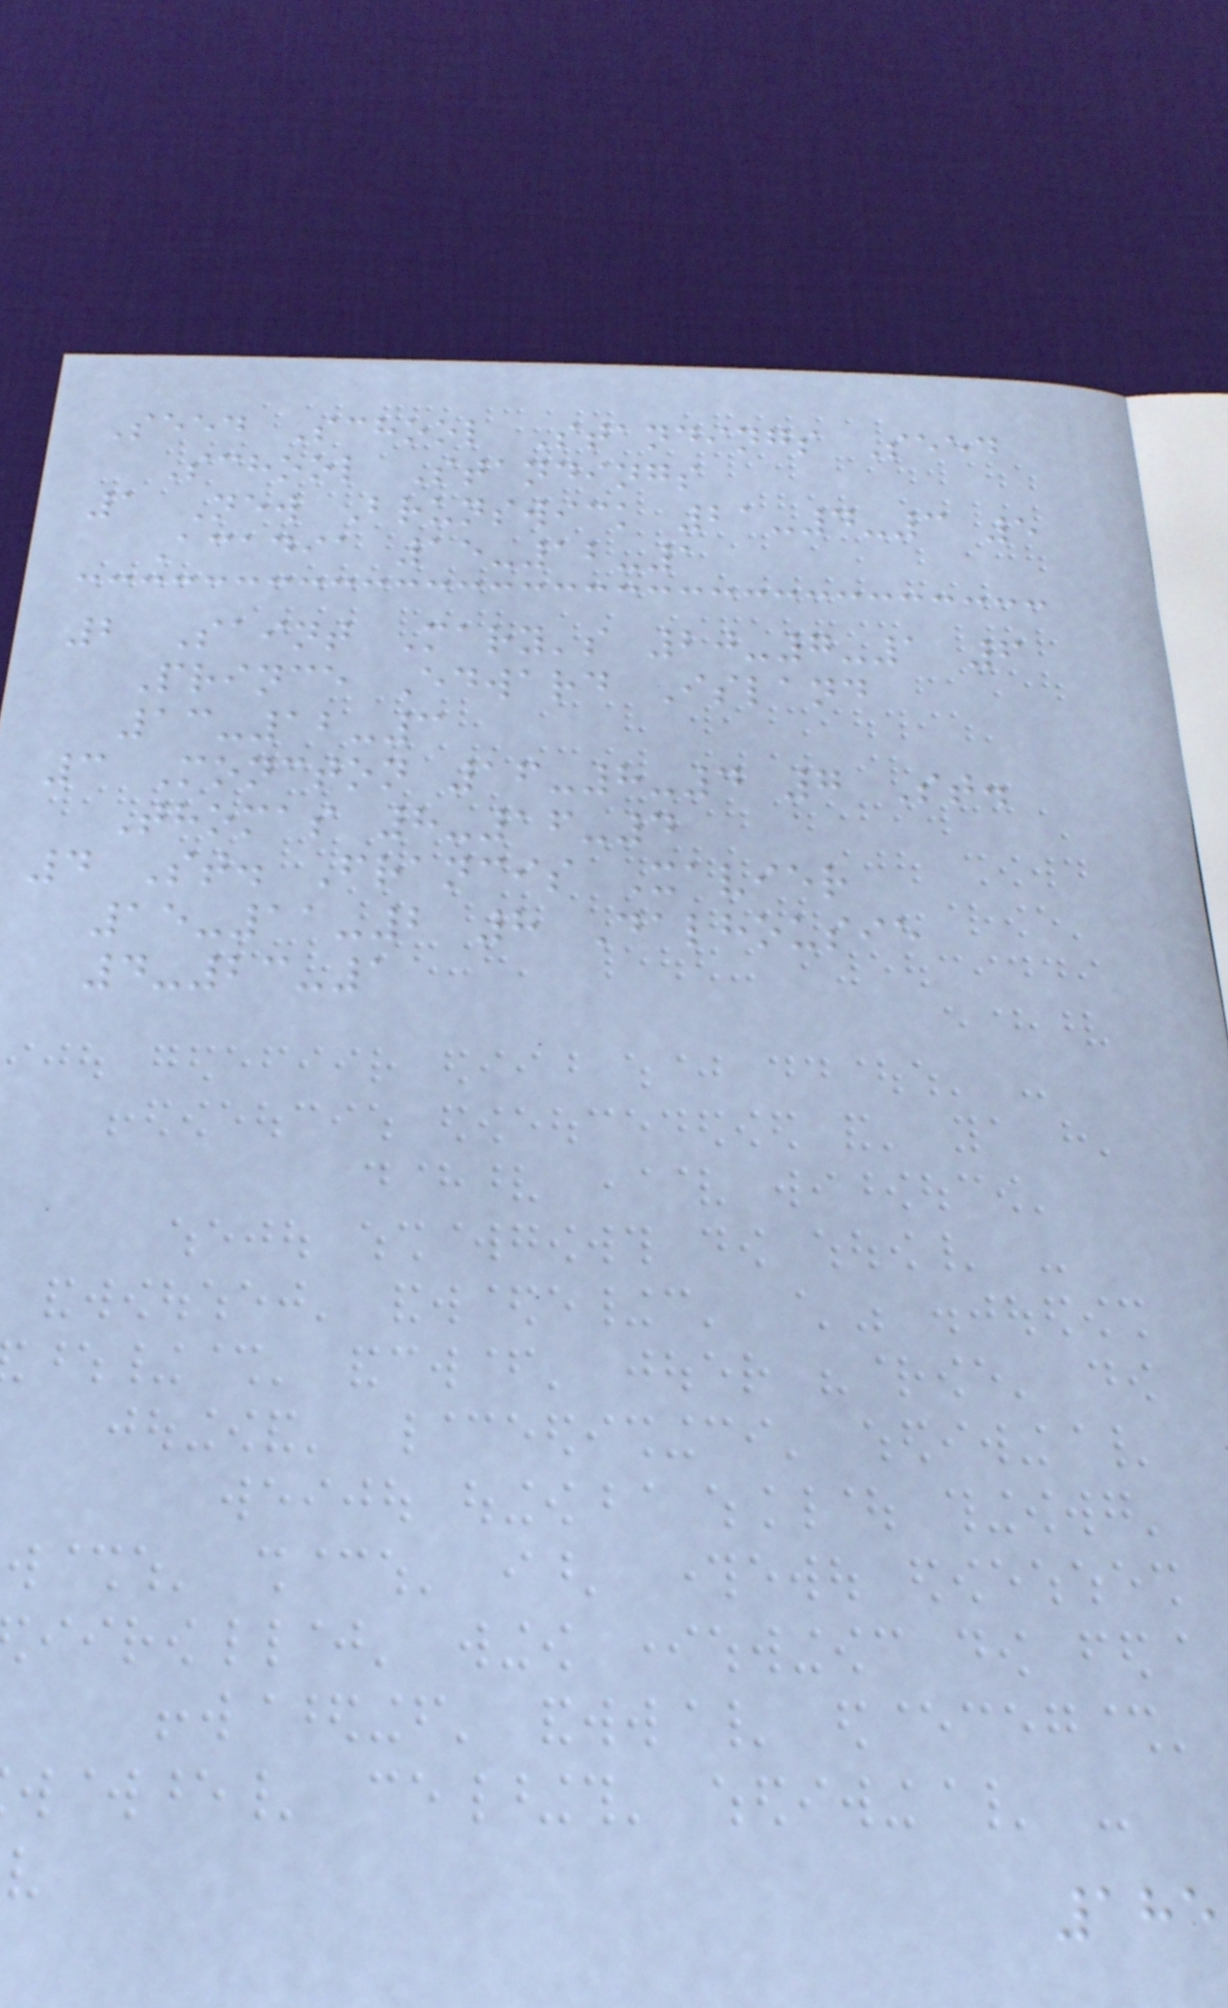Seed School Standings Seed
School Standings
1 New Brunswick 21-4-3 5
Acadia 15-12-1
2 Saint Mary's 20-7-1 6
Prince Edward Island
13-12-3
3 Moncton 16-8-4 7 St.
Thomas 8-16-4
4 St. Francis Xavier
15-11-2 8 Dalhousie
4-23-1
185
